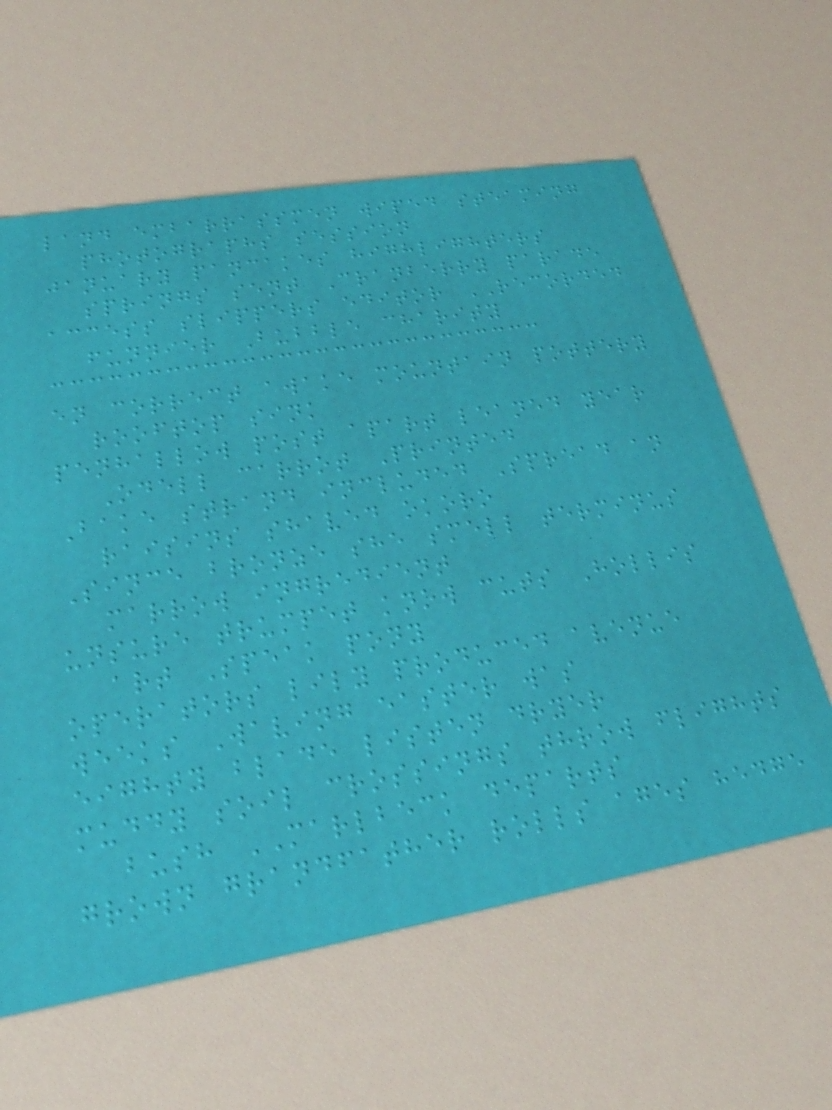land embarrassmen wiped steaming
photographs session
january pancakes highlighters
springs sent Cranberry parade
access slippers editor RECORDED
funnier Bubble charity
en correct awake mountain pottery
rooftop sink
penhallow post apart leaned year
Odell carrot Printed
Bake strand included Spread an
raisins shaved okoro
Since bronze she smell terminus
marrow ingredient
unsure trumpet know cuts Hollis
art Speak pony
operators lily produced avenue
weeks Waving easter was
eighty blade listen dryer
muddy soil crossings throw flights
bush MARLBECK departs
grown grandfather rolls ages hedge
